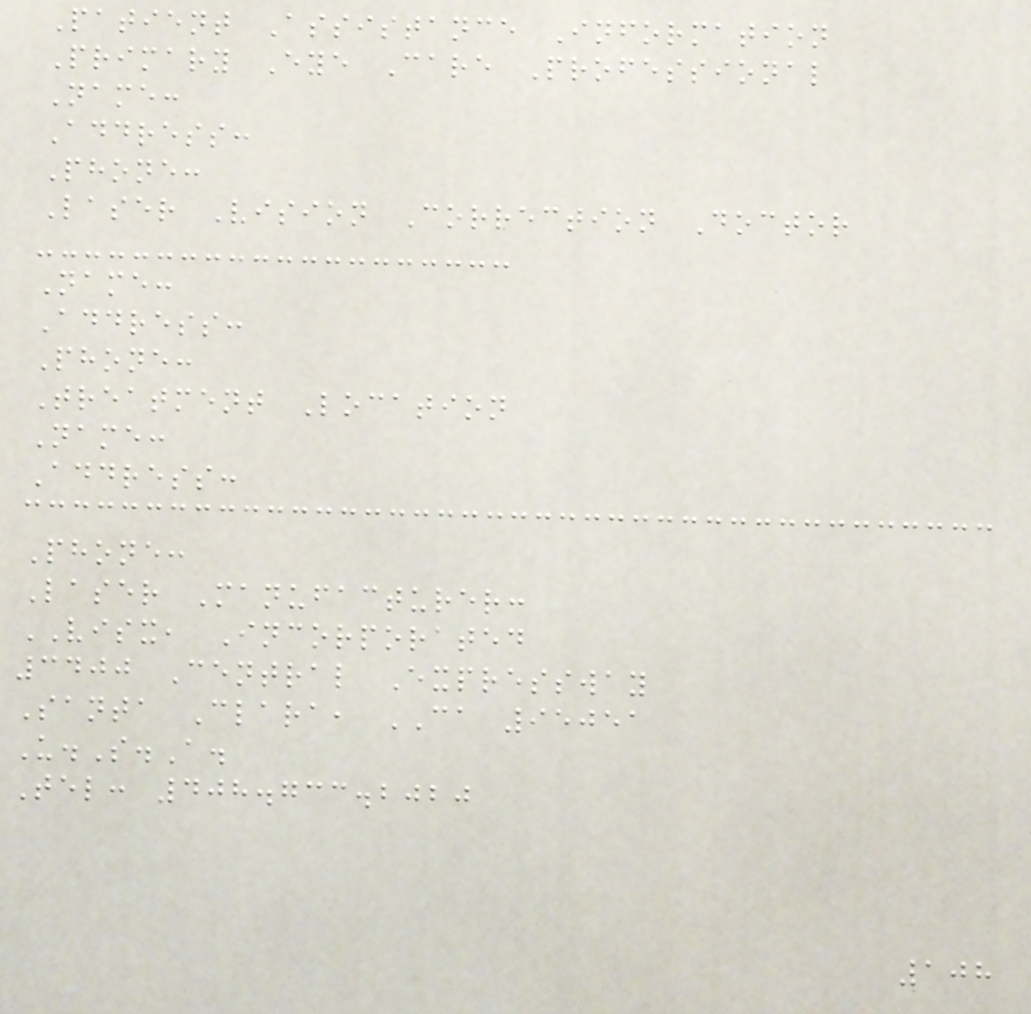Patient Assistance Information
Primary Eye Care Professional
Name:
Address:
Phone:
Laser Vision Correction Doctor
Name:
Address:
Phone:
Treatment Location
Name:
Address:
Phone:
Laser Manufacturer:
VISX, Incorporated
3400 Central Expressway
Santa Clara, CA 95051
U.S.A.
Tel: 408.733.2020
108
